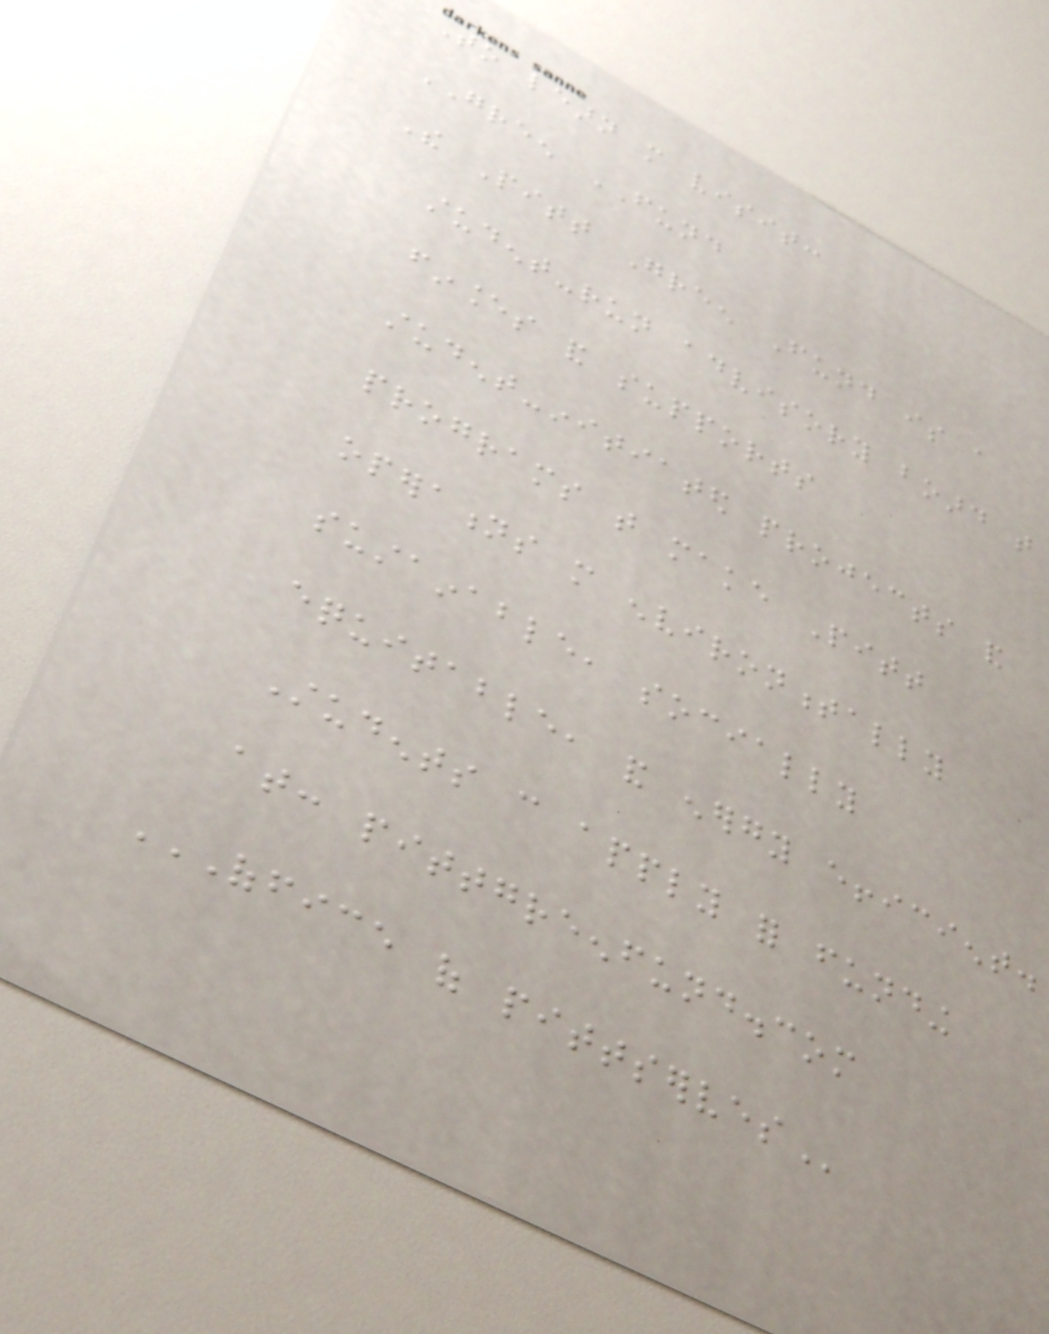To learn more visit:
GREEN FUND
The Pitt Green Fund is a
student-run advisory board that
finances and supports
student-initiated projects and
programs that make Pitt
operations more environmentally
sustainable, socially
equitable, and energy efficient.
Students can apply for funding
at: pittgreenfund.com
OFFICE OF PITTSERVES
